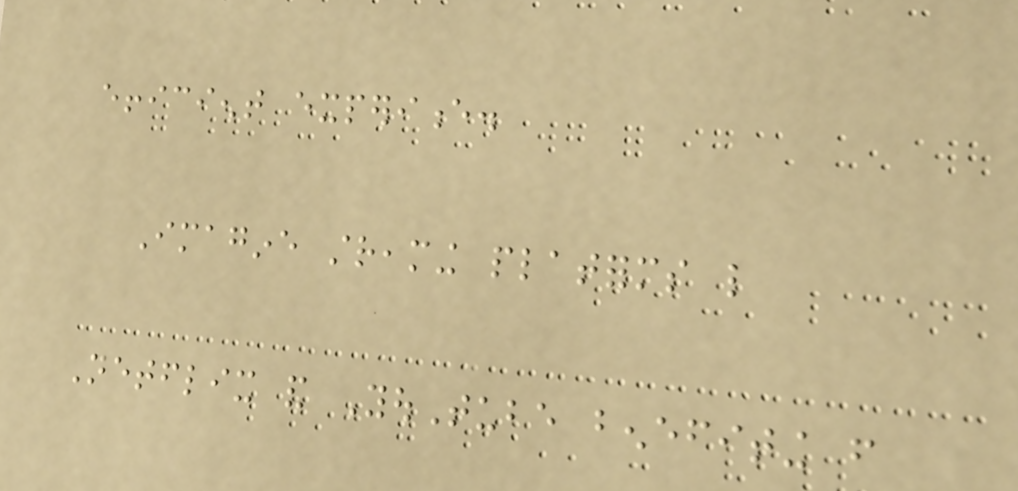efficient experience.
Imagine streaming platforms like
Netflix and YouTube benefiting from
